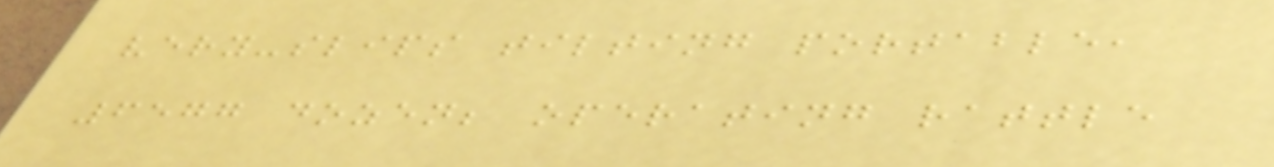very-slips tilting portable,
6577 dozen; operating rattle
